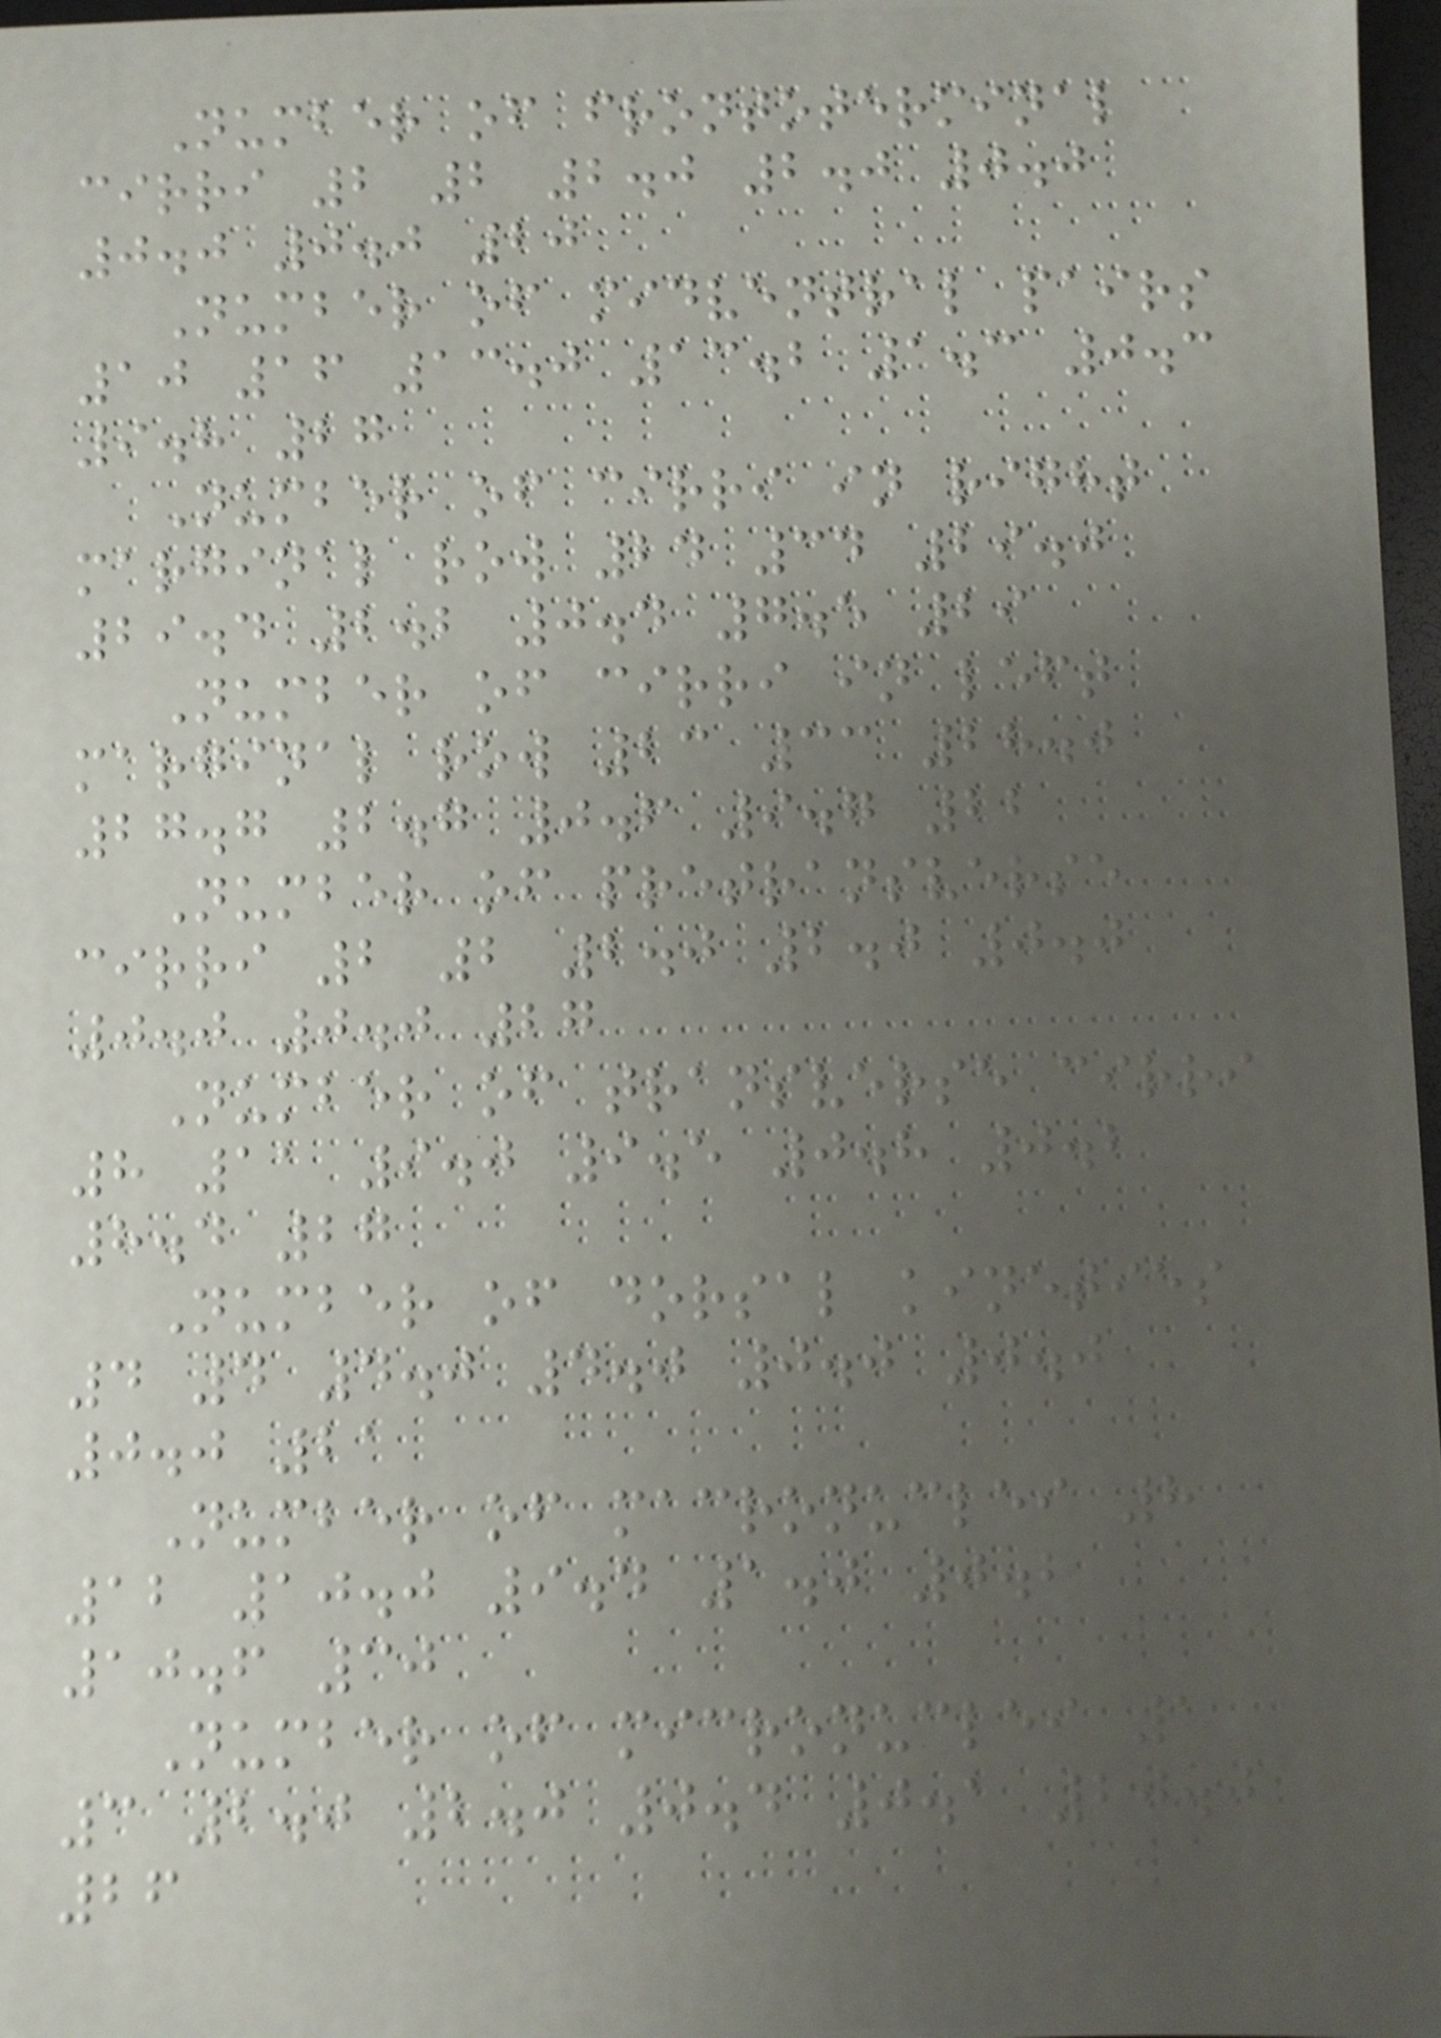Number of frontoterminal
cirri 2 2 2.0 2.0 0.0
0.0 0.0 20
Number of midventral pairs
10 16 13.0 13.2 1.3 0.3
9.8 27
Number of cirri in right
marginal row 24 34 29.0
29.4 2.2 0.4 7.5 29
Number of cirri in left
marginal row 23 33 28.0
27.7 2.7 0.6 9.7 22
Number of pretransverse
cirri 2 2 2.0 2.0 0.0
0.0 0.0 27
Number of transverse cirri
8 11 9.0 9.5 0.8 0.2
8.4 27
Number of dorsal kineties
4 4 4.0 4.0 0.0 0.0
0.0 21
Number of macronuclei 8
12 10.0 9.4 1.0 0.2
10.6 30
Number of micronuclei 1
3 2.0 2.0 0.4 0.1 20.0
26
